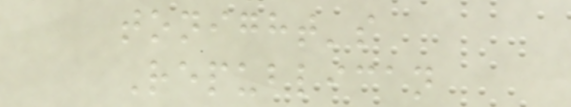tonight's
Republican
